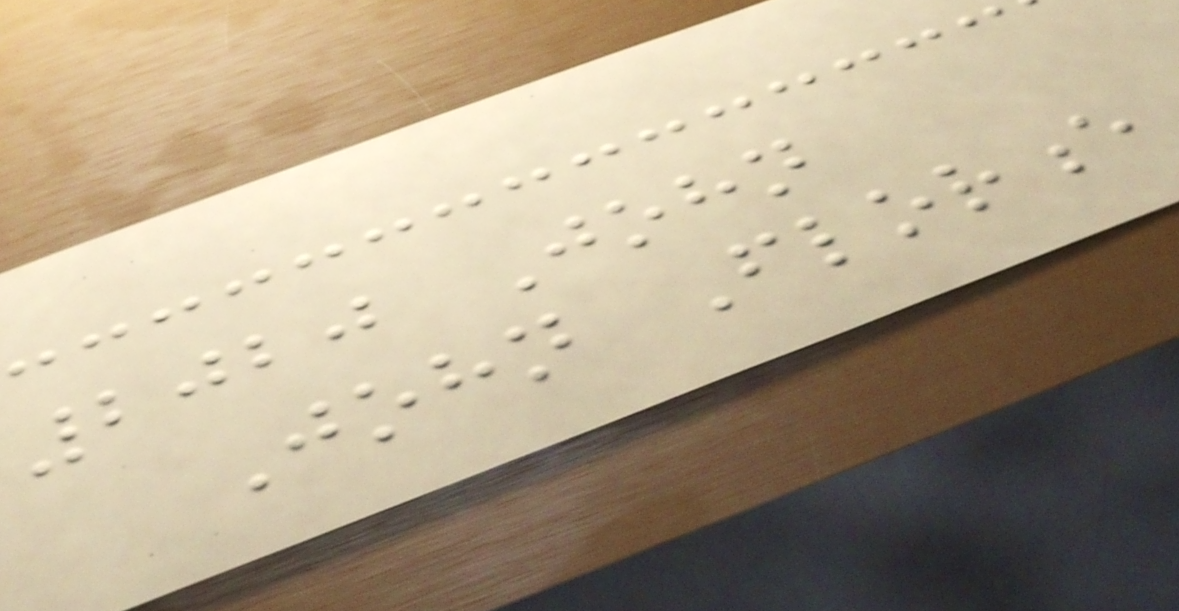2020 John
John Florence
